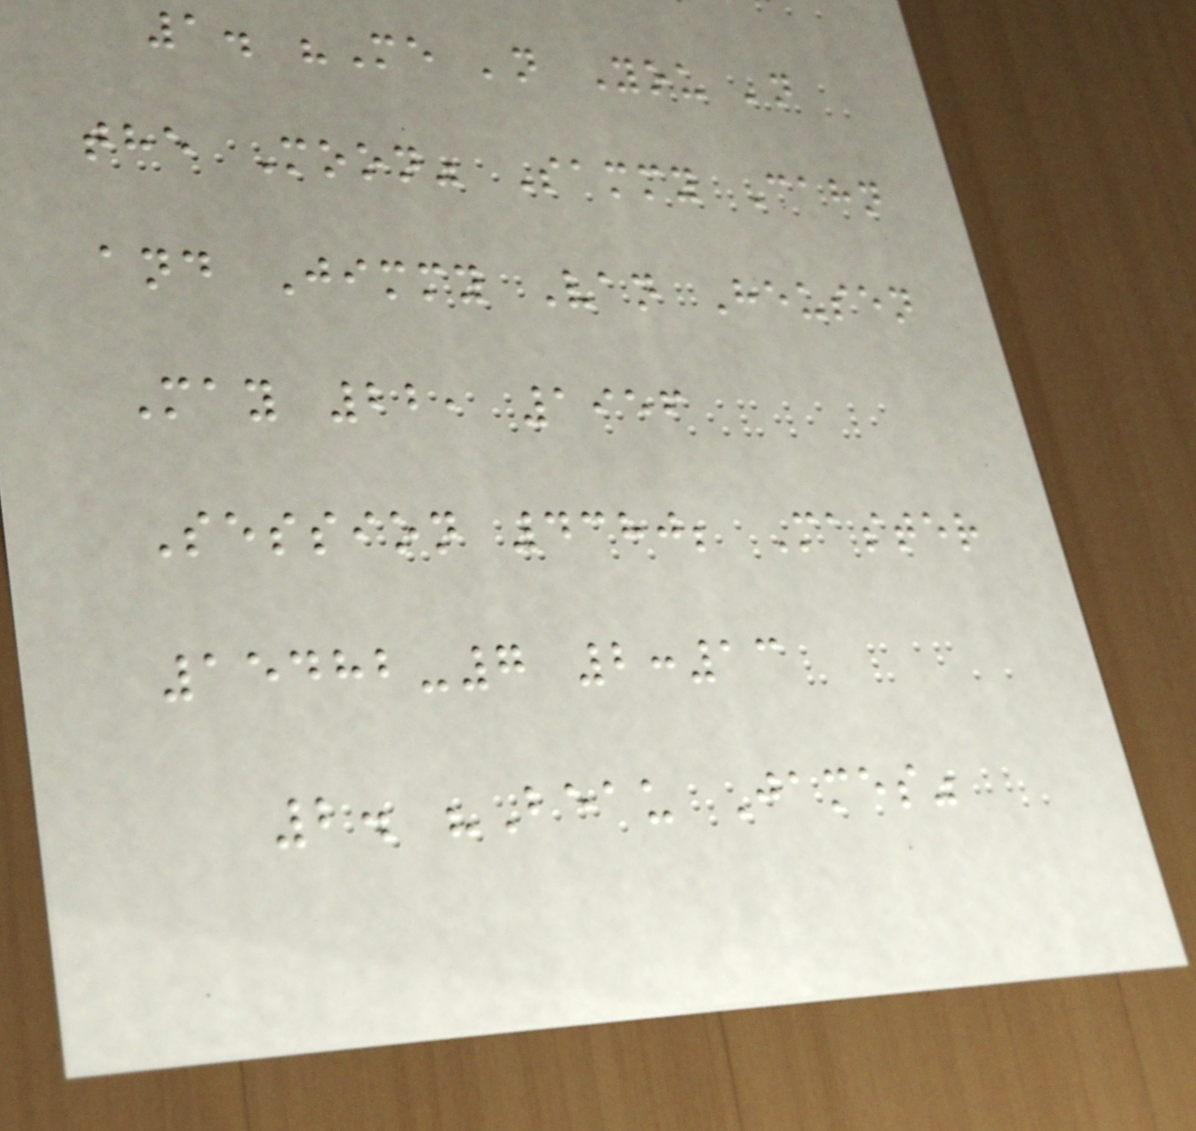1. "Me 'n You 'n
the Moon" Sammy Cahn
and Jimmy Van Heusen
May 22, 1956
Session 4380; Master
15482-7 2:13
2. "Beau James"
